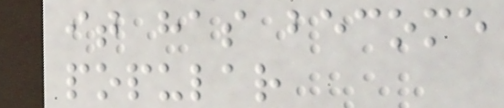it has become
popular
